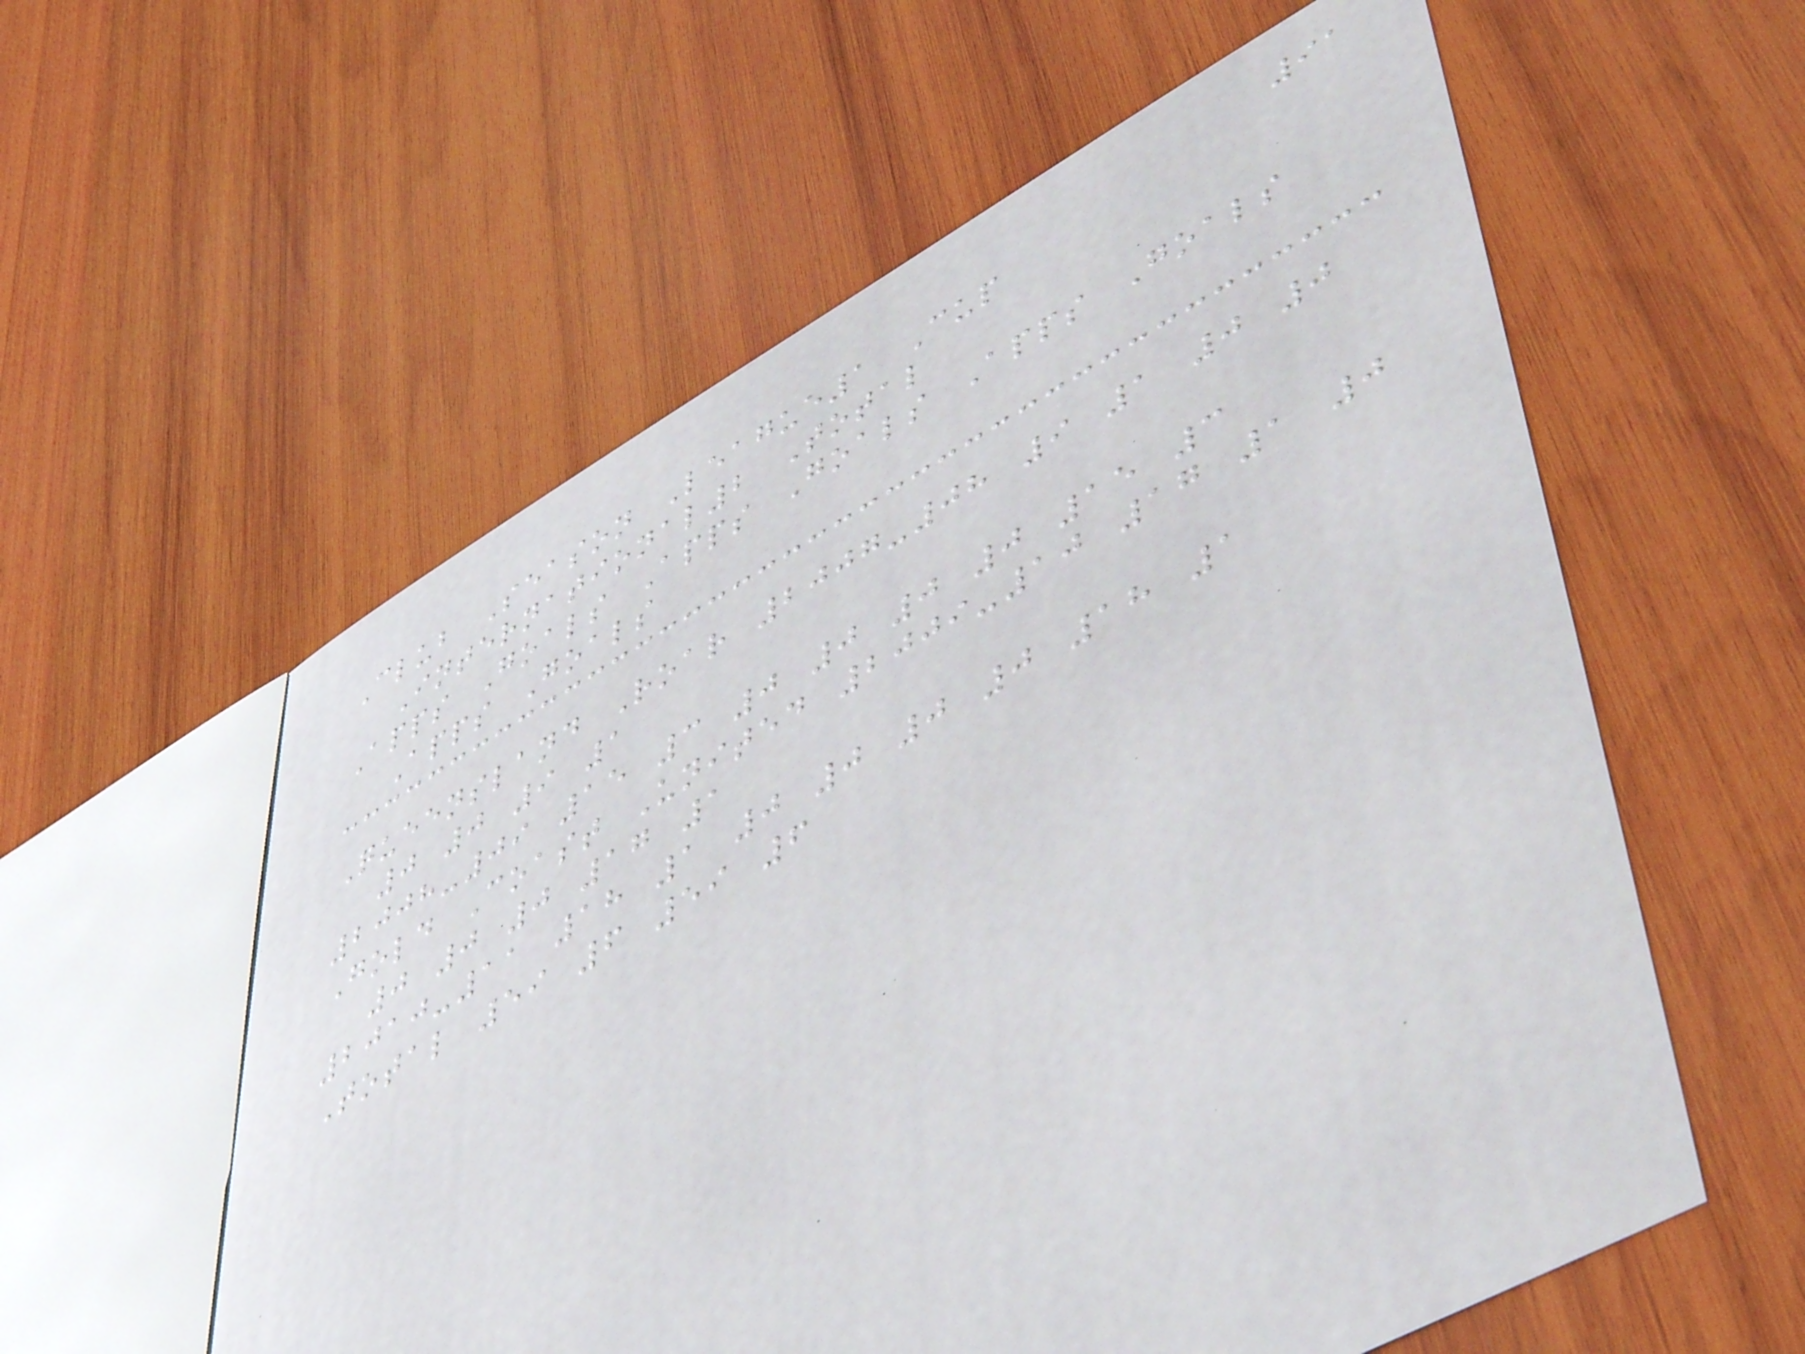91
Club Season League1 Cup
International2 Total
Apps Goals Apps Goals Apps Goals
Apps Goals
Queensland Roar 2007-08 9 1 0 0
0 0 9 1
2008-09 15 3 0 0 0 0 15 3
Gold Coast United 2009-10 17 1 0
0 0 0 17 1
2010-11 18 1 0 0 0 0 18 1
Total 59 6 59 6
